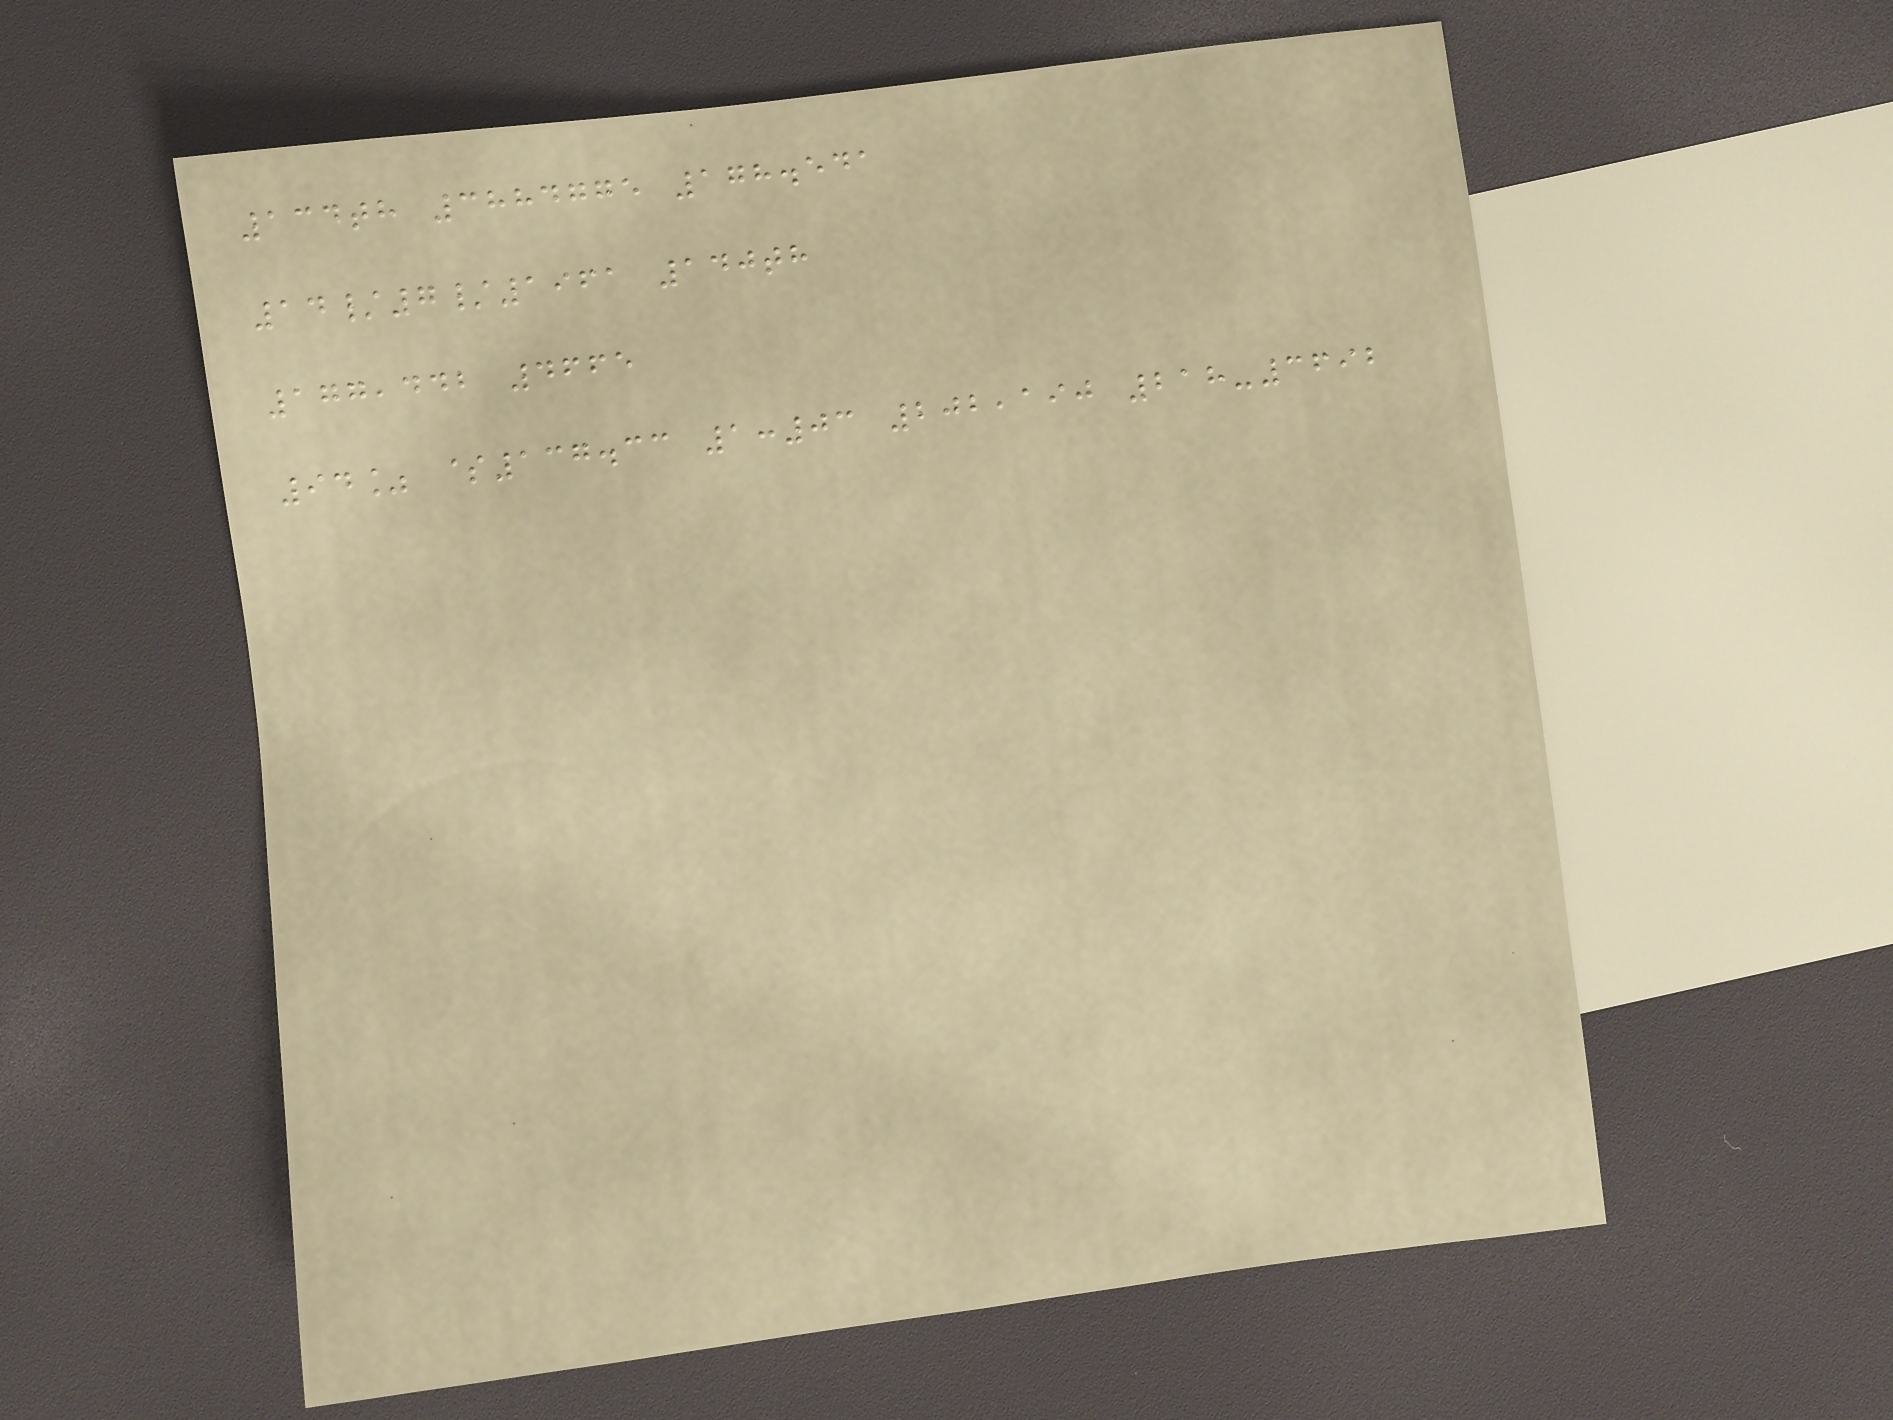134th 3884775 178.541
14/7/1961 140th
177,442 4665
94% $137.33 1:03 202,190 218-3692
